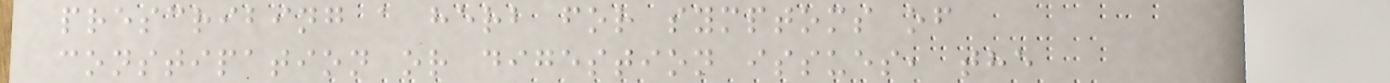prescribing a herb for symptoms of
constipation or digestion issues, the
